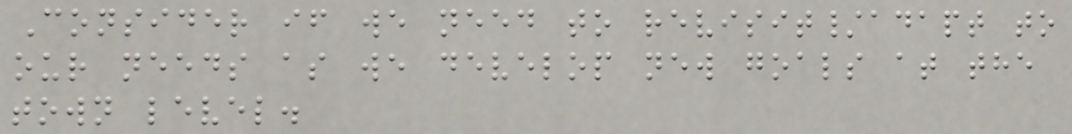Consider if we need to revisit/adapt to
our needs as we develop new goals at the
town level.
